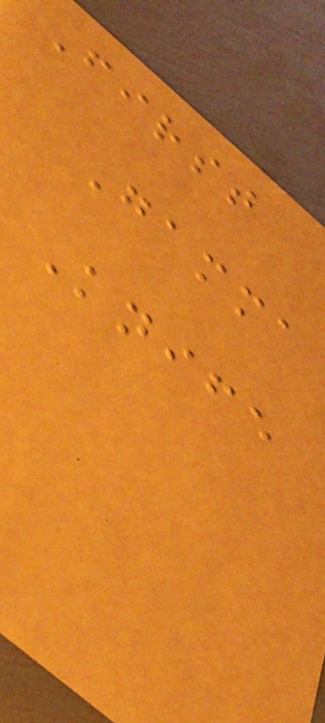First
Gamma
Knife
